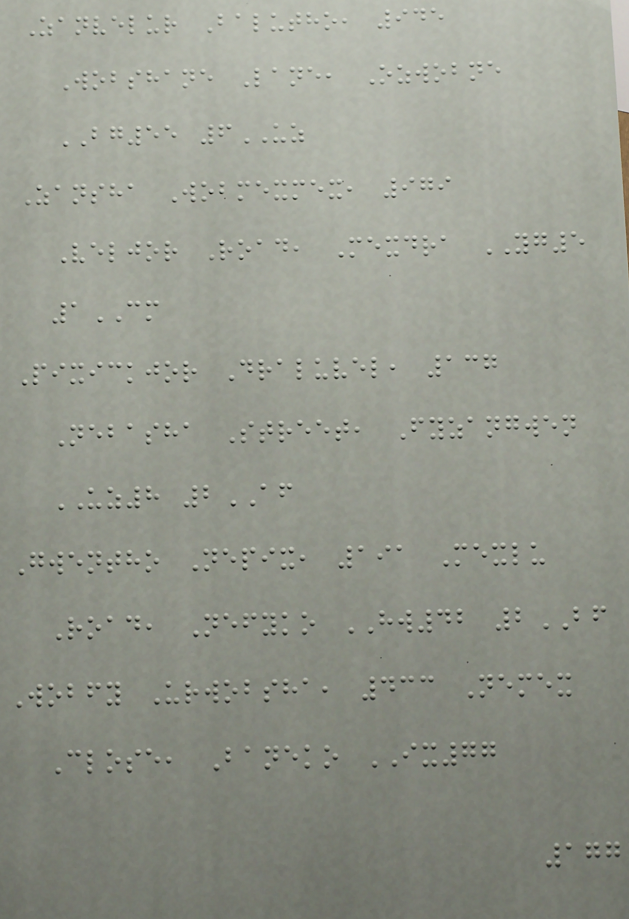Zanvelur Balutho, 945
Wobshane Lane, Ozwobne
BG55 6UZ
Zansha Wobmexmex, 979
Veljor Road, Mexdra YG5
1CM
Pixickjor Draluvel, 137
Nebasha Street, Fyzangwen
UZ8 2AF
Gwentho Nepix, 191 Mexlu
Road, Nefyko HW42 2BF
Wobfy Urwobsha, 433 Nemex
Close, Baneko IX77
177
